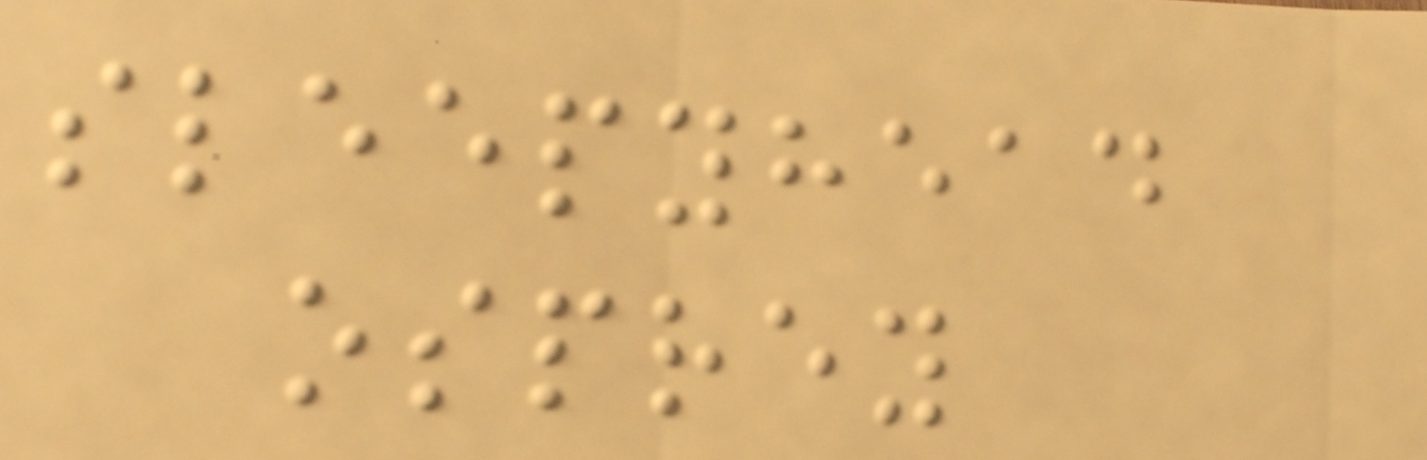sleepyhead
osprey
